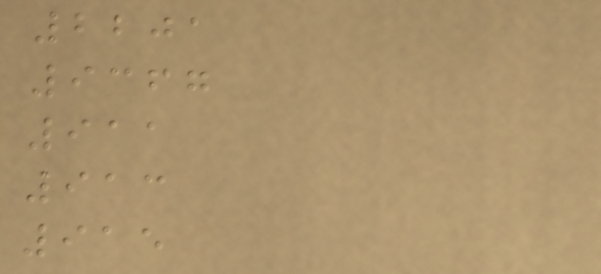2201
9367
911
913
915
